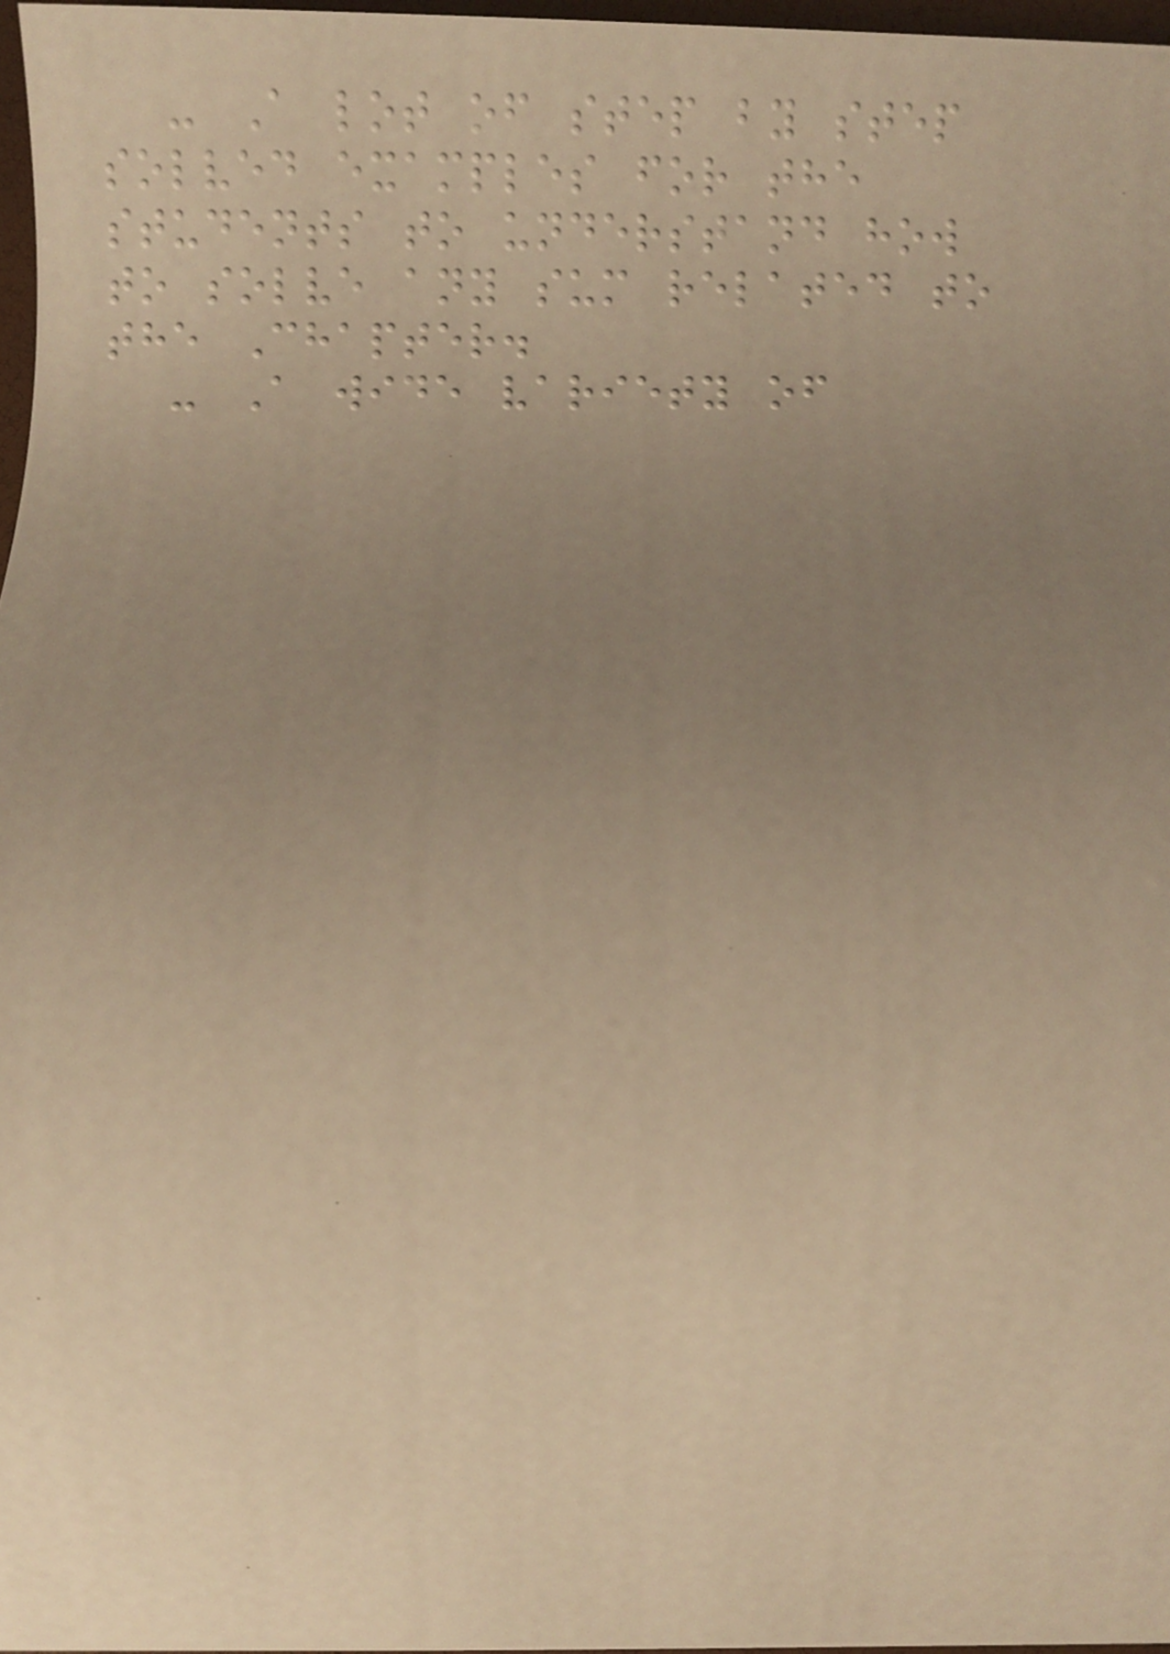- A lot of step by step
solved examples for the
students to understand how
to solve any sum related to
the Chapter.
- A wide variety of
